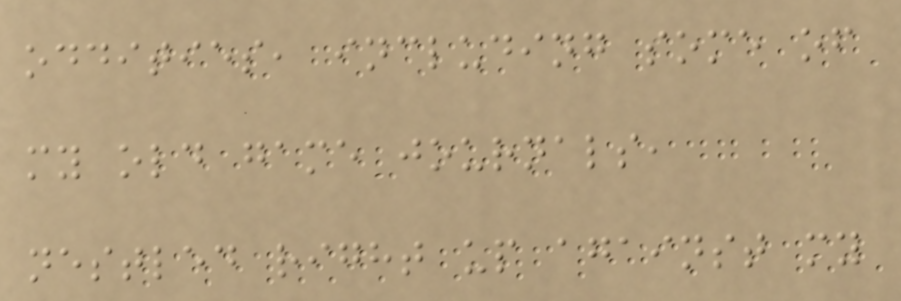oddities, including some of
my old game journals,
nestled right up against my
